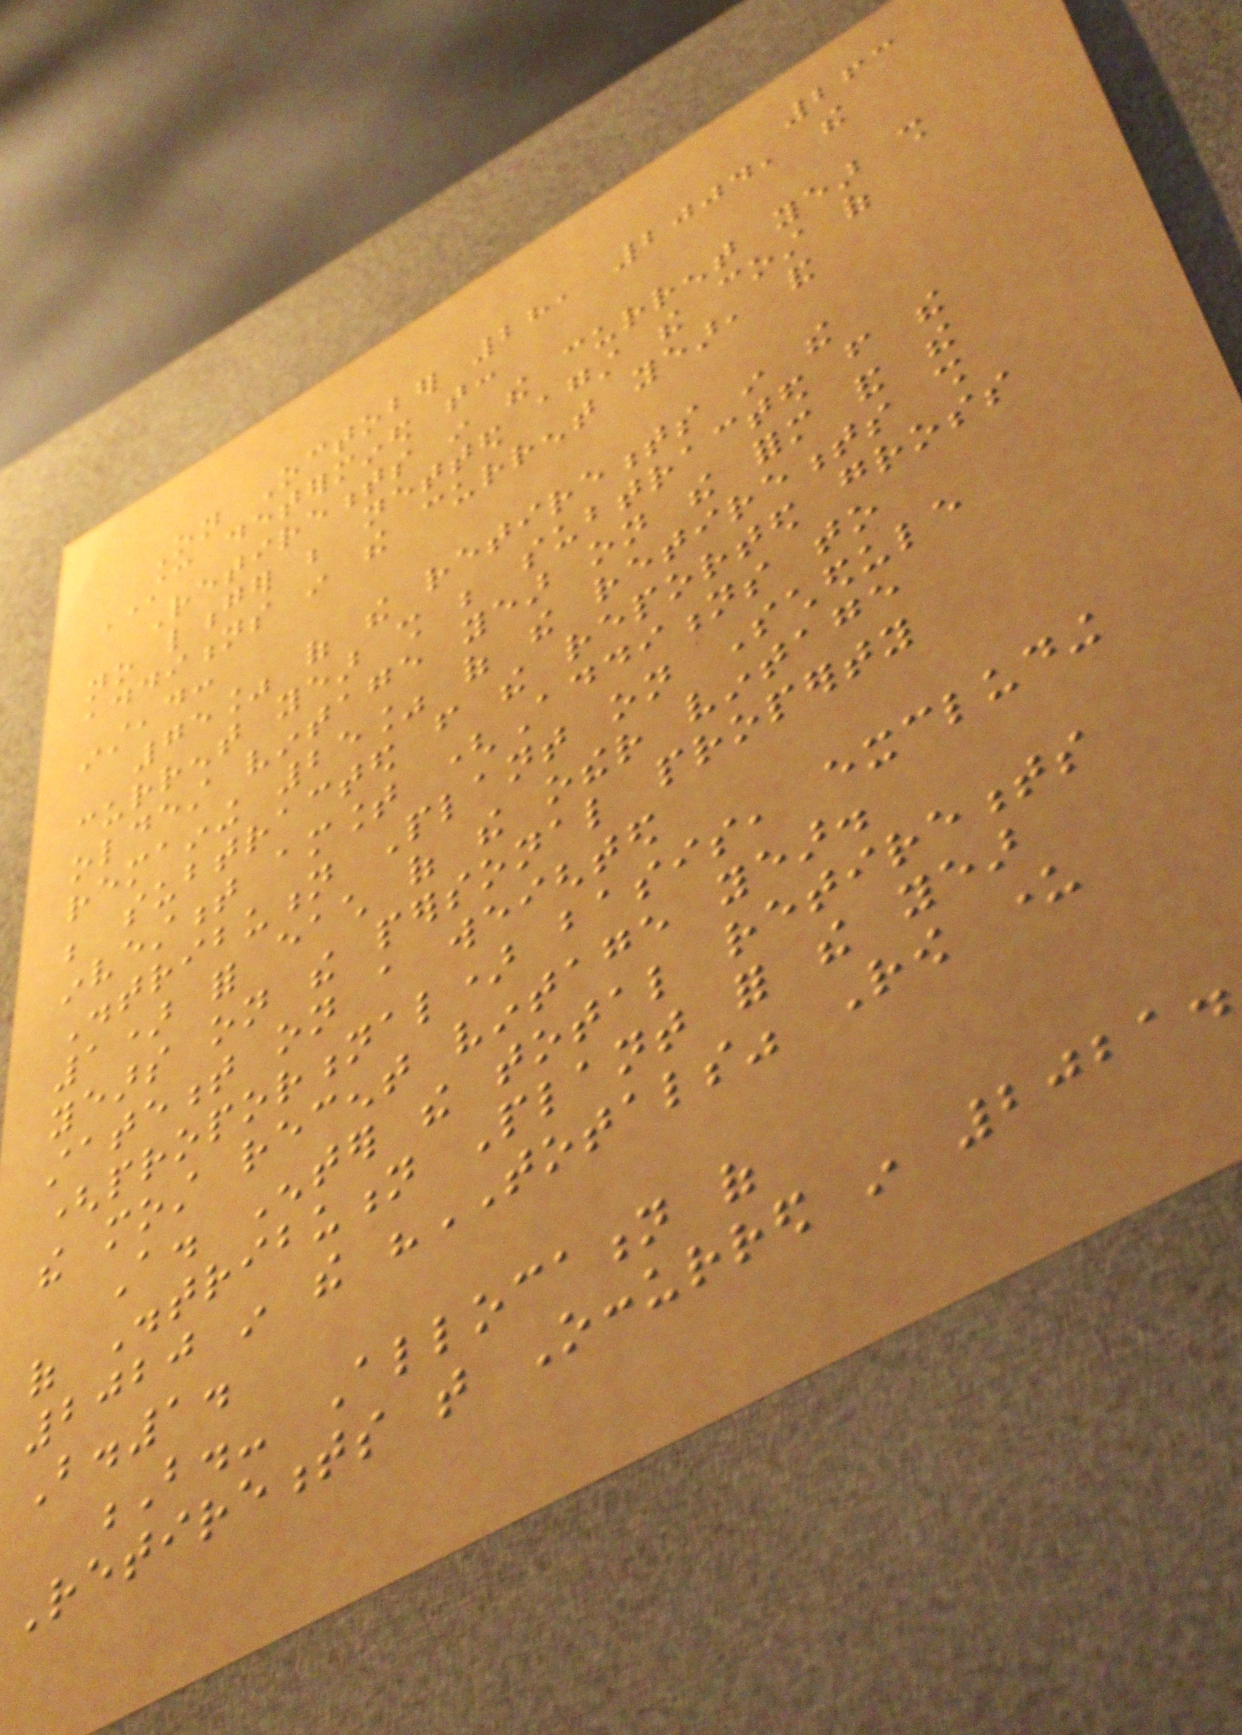263
On October 28, 2004, the
STC determined that:
Retirements in the current year shall
no longer be netted against the cost of
additions in the current year, and
instead:
75% of the retirements in the
current year shall be subtracted from the
oldest vintage year on the form and the
remaining 25% of the retirements shall
be subtracted from the reported gross
investment amount (Additions to
Distribution Plant on Schedule
1) for each of the other vintage
years on the personal property
statement on a weighted
(proportional) basis, excluding
the most recent vintage year.
A. Enter the total retirements
of Distribution Plant for the year
2020 in the "TOTALS" Row under
B.1.
B.- Allocation of
Retirements that Occurred in 2021.
